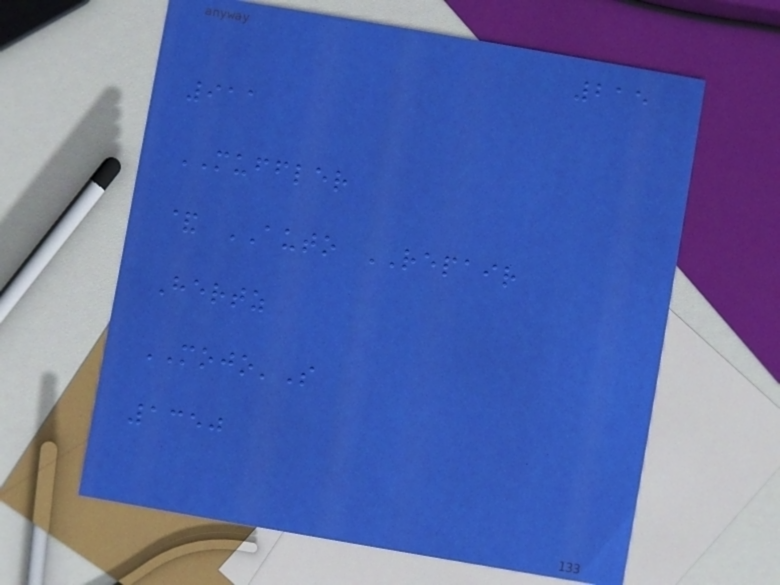215
911
MUFFLER
& AUTO REPAIR
Hertz
MOJO'S
1350
